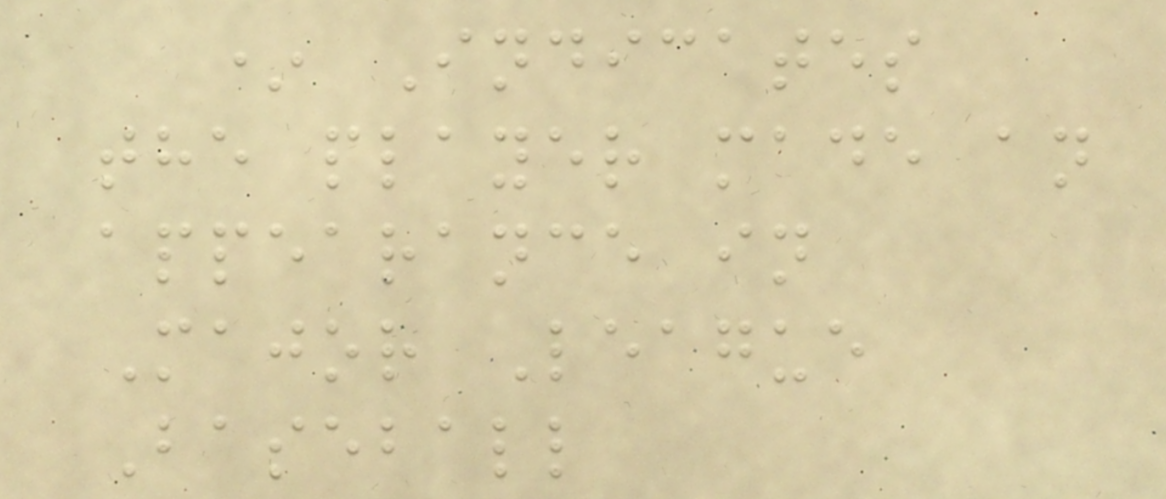* Indicates
the player made an
appearance in
Major League
Baseball
